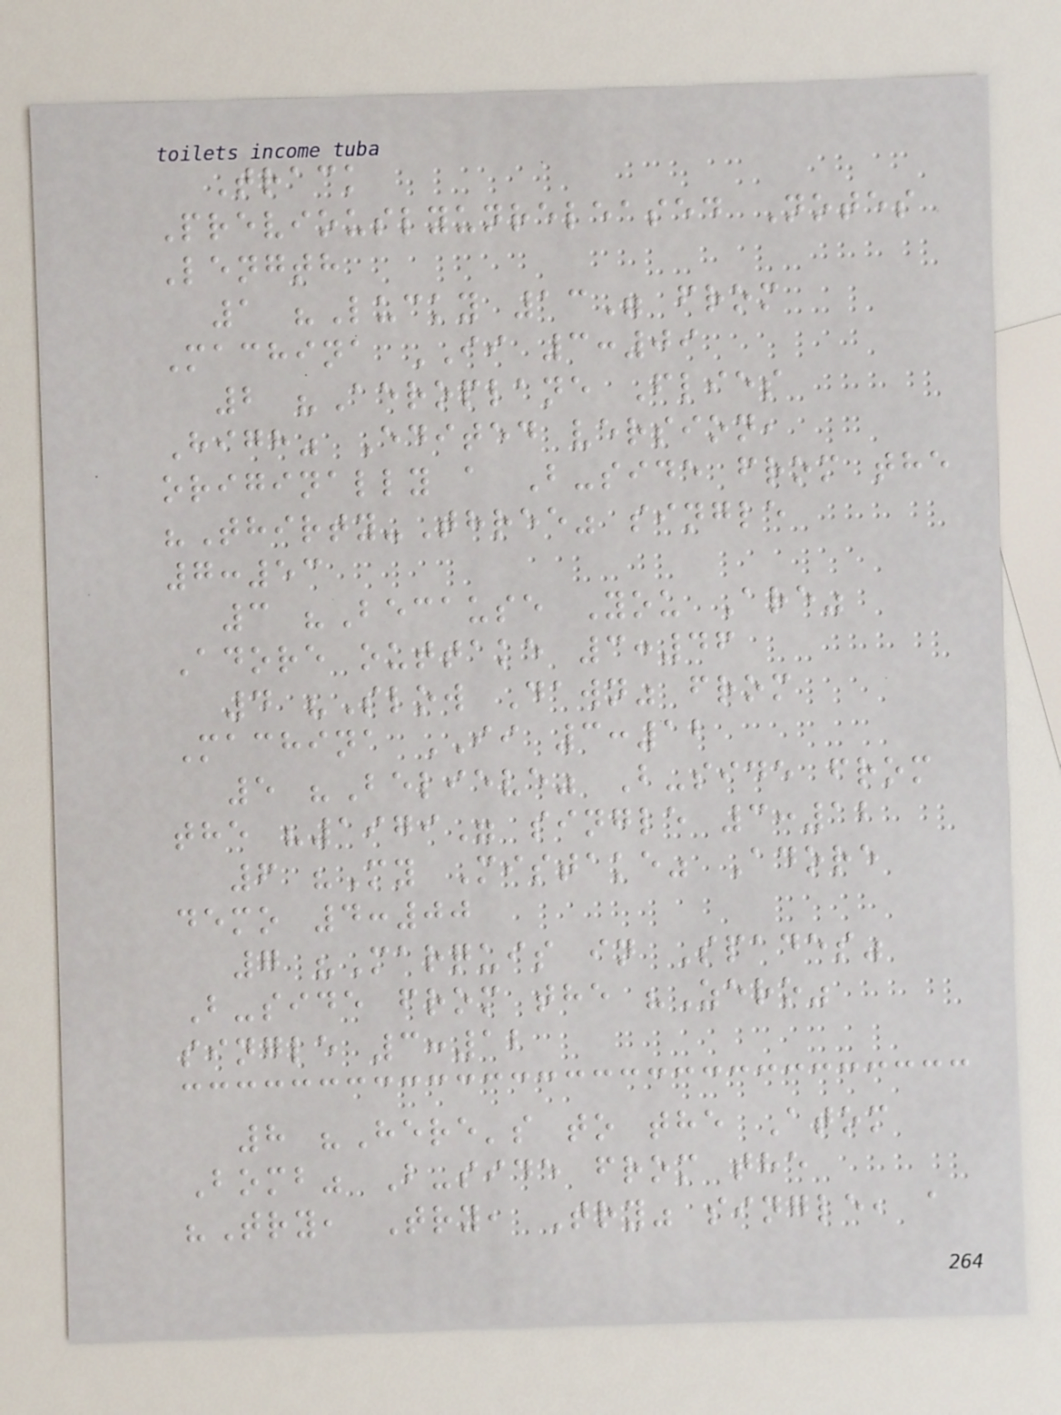Track
Previouslyunreleased Notes
Length
1 "Lucky 13" from
Machina II 3:09
2 "Aeroplane Flies
High" Edited version,
originally a B-side from the
"Thirty-Three" single
7:53
3 "Because You Are"
Adore outtake 3:46
4 "Slow Dawn" from
Machina II 3:12
5 "Believe" B-side from
the "1979" single 3:12
6 "My Mistake" Adore
demo 4:00
7 "Marquis in Spades"
B-side from the "Zero"
single 3:12
8 "Here's to the Atom
Bomb" B-side from the
"Try, Try, Try" single, a
